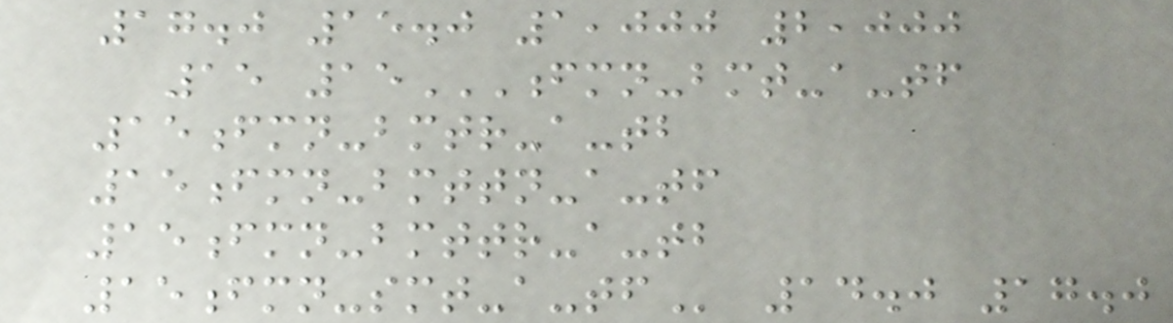17.0 15.0 1,000 2,000
15 15FMN-BMT-A-TF
15FMN-BMTR-A-TB
15FMN-BMTTN-A-TF
15FMN-BMTTR-A-TB
15FMN-SMT-A-TF 14.0 17.0
